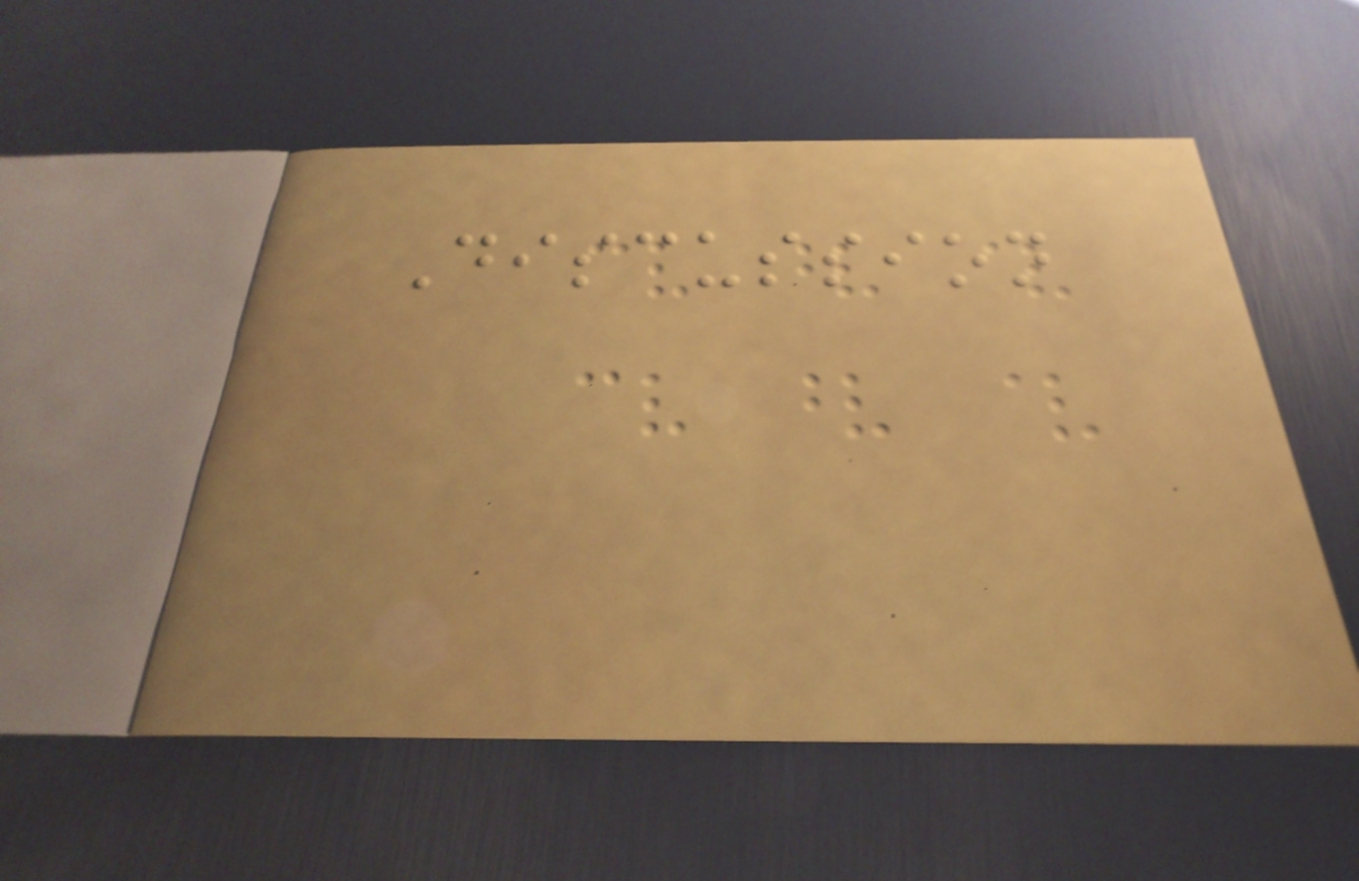Discussion
